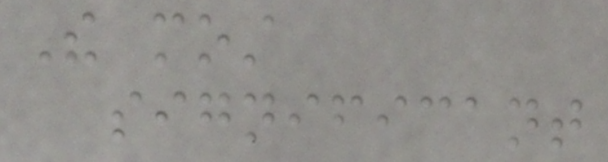The most
significant
